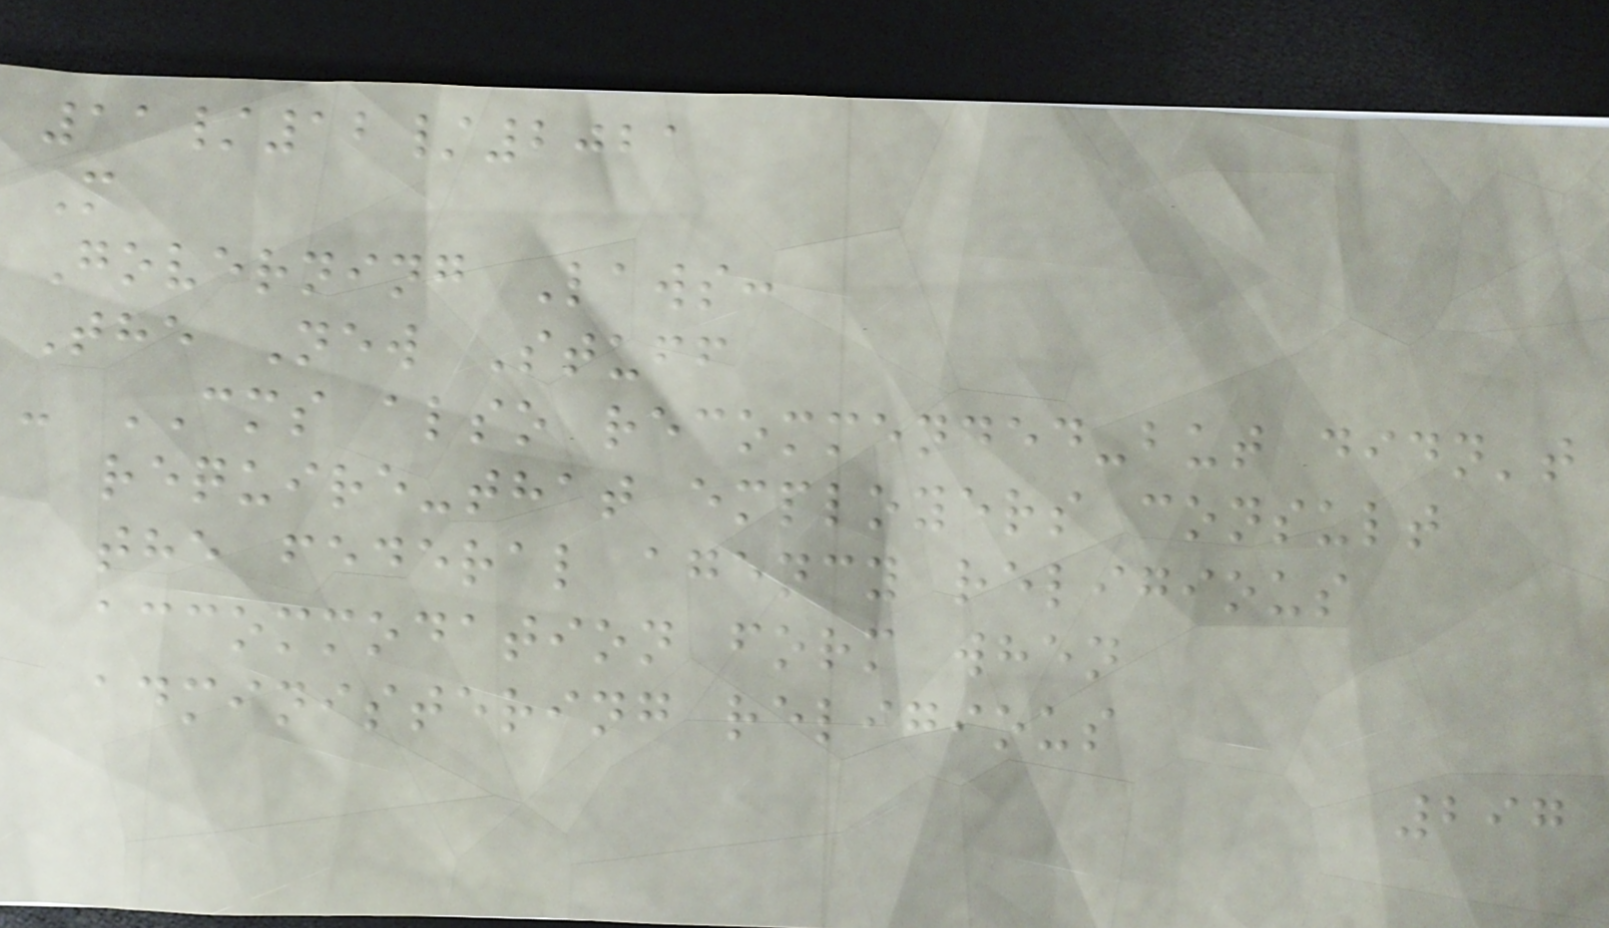11/12/2021
M
Governing Laws:
The New Stuff
- CMS also recommended-but didn't
require-that employers consult
the federal agency religious
accommodation form when
administering religious
297
